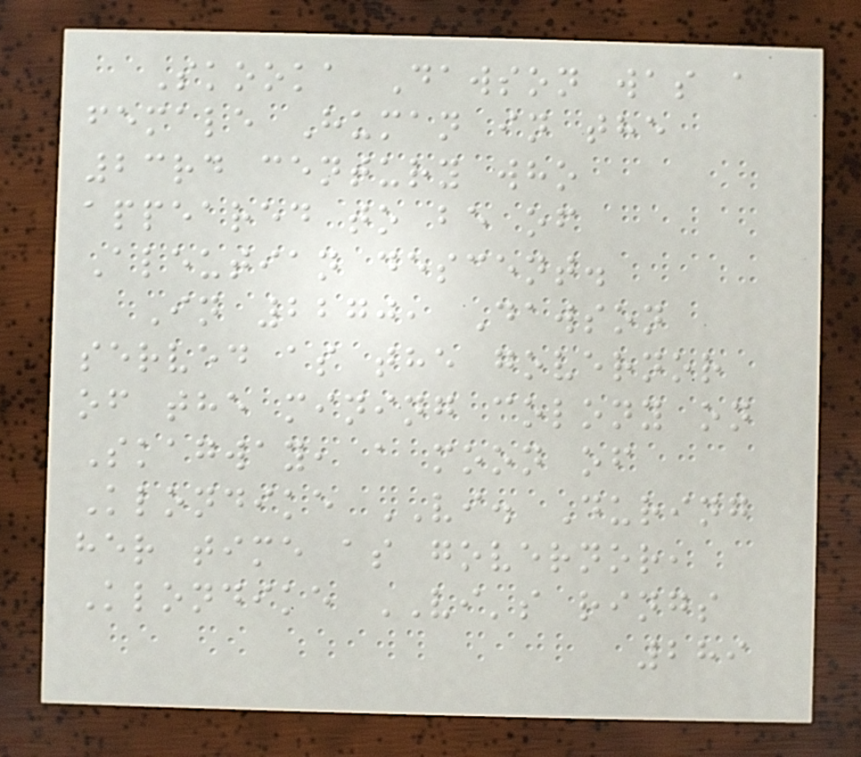Skooka Dawson was a
female Human in the
23rd century who
appeared to be of
Aleutian descent.
In 2270, Dawson
served as the governor
of the mining colony on
Skagway, a moon of
Klondike VI. During
her time as governor,
Klondike VI's rings
289
